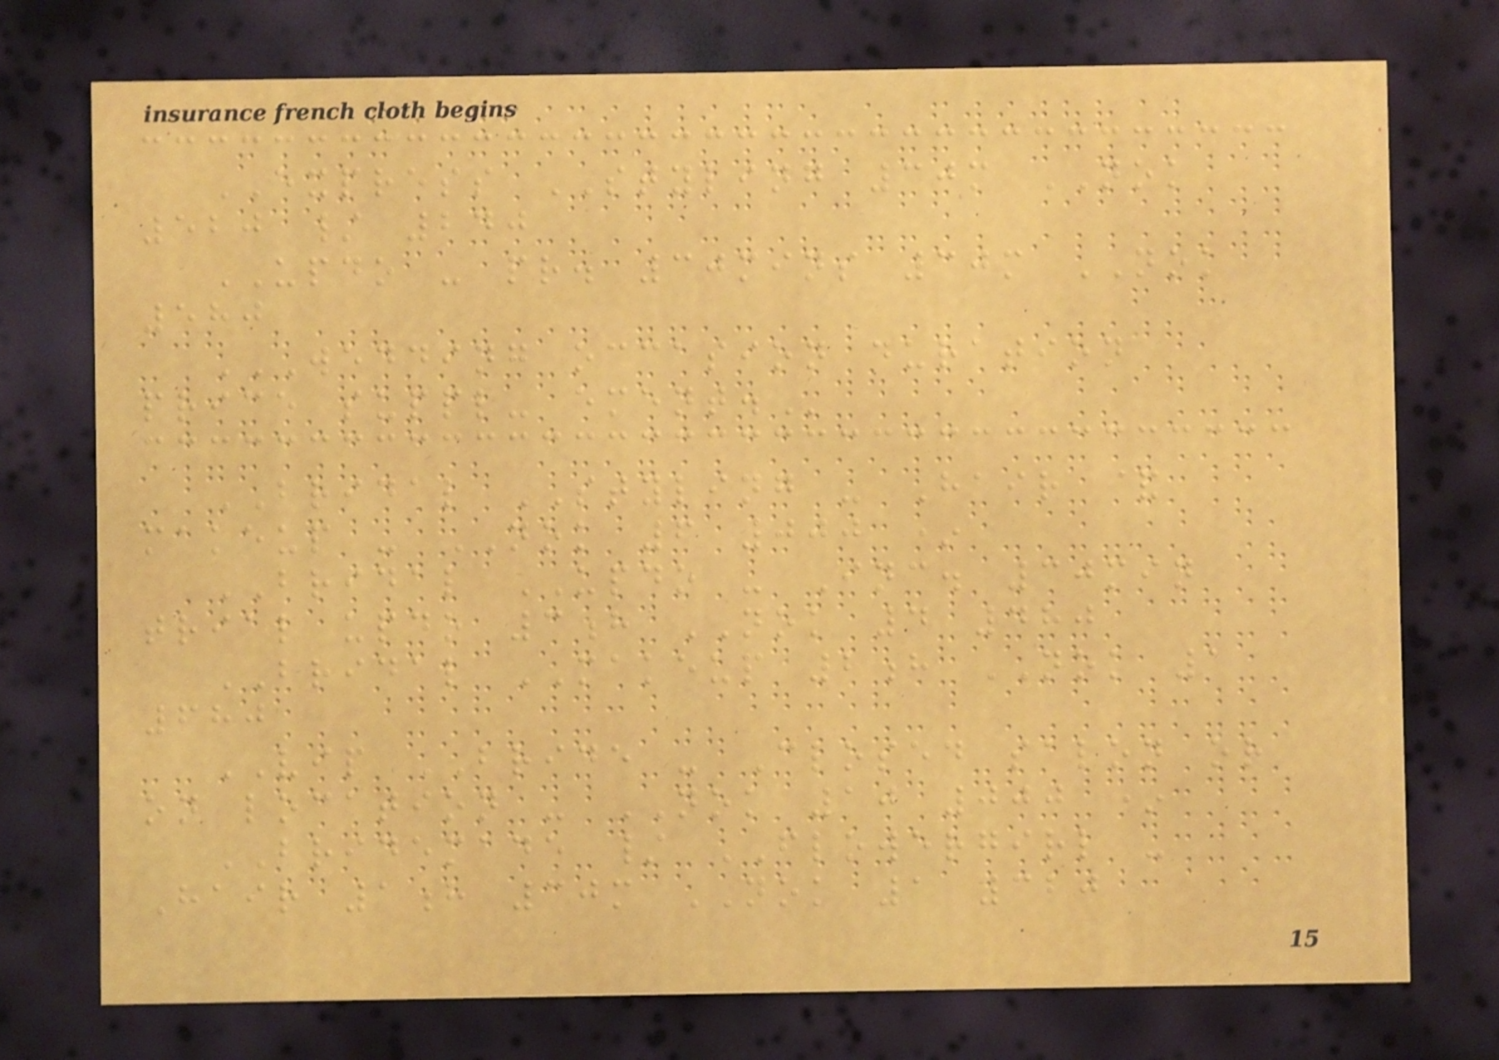EXPRESS STYLING 30m NOK
520 / 240
UPDO - pr. 30mins 30m NOK
580
WEDDING OCCASION DURATION
PRICE SUPPL- EMENT.
BRIDAL STYLING - Hair &
makeup - NOK 6 000 *
BRIDAL UPDO - Inc. 30min
trial updo 3h NOK 4 480
BRIDAL MAKEUP 2h NOK 1
680
VIP BRIDE - Closed salon or
on location - NOK 10 000 *
BRIDEMADE / FLOWERGIRL -
Hair 1h 30m NOK 1 320
